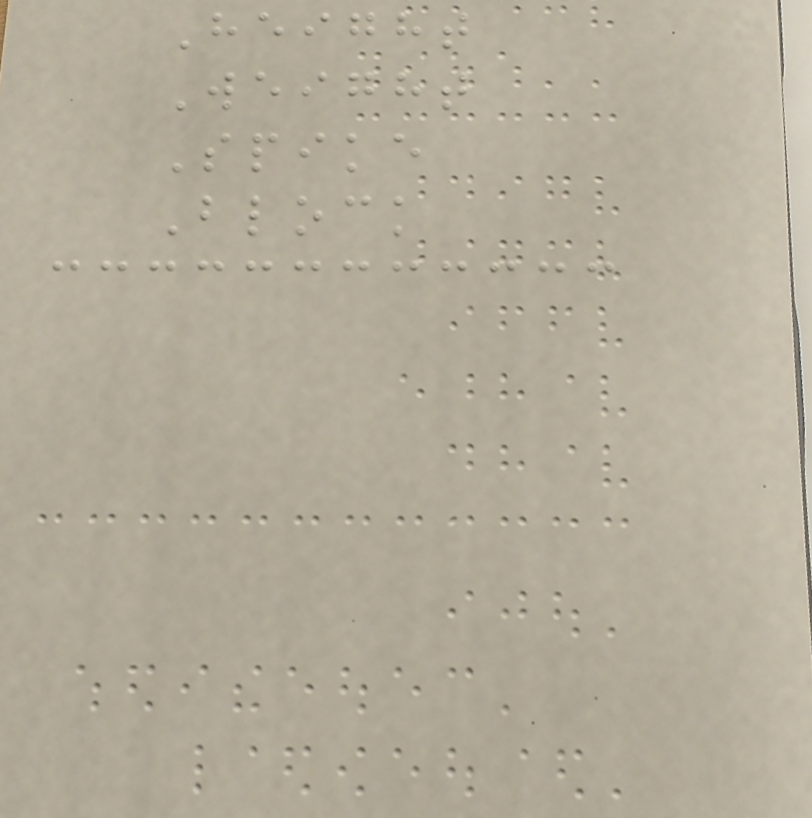Height
Weight
Spike
Block
